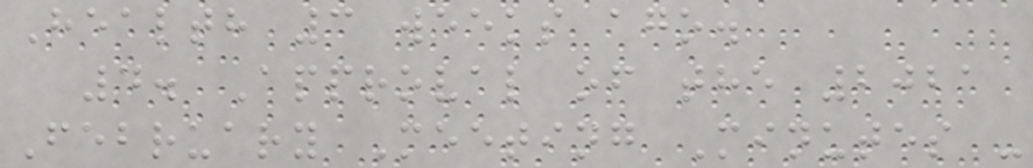Health 3 weeks ago.
4. Approval of the 2021
February Meeting Minutes -
